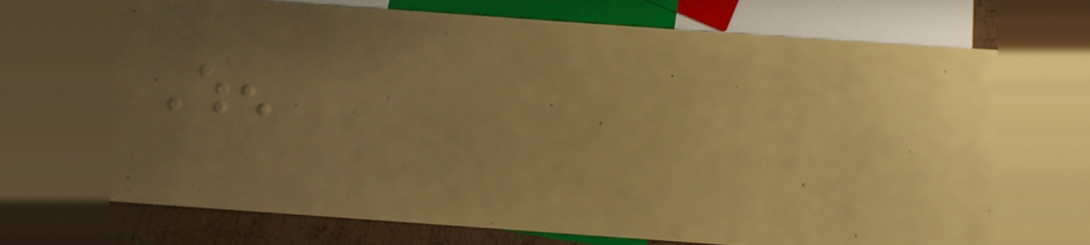When
